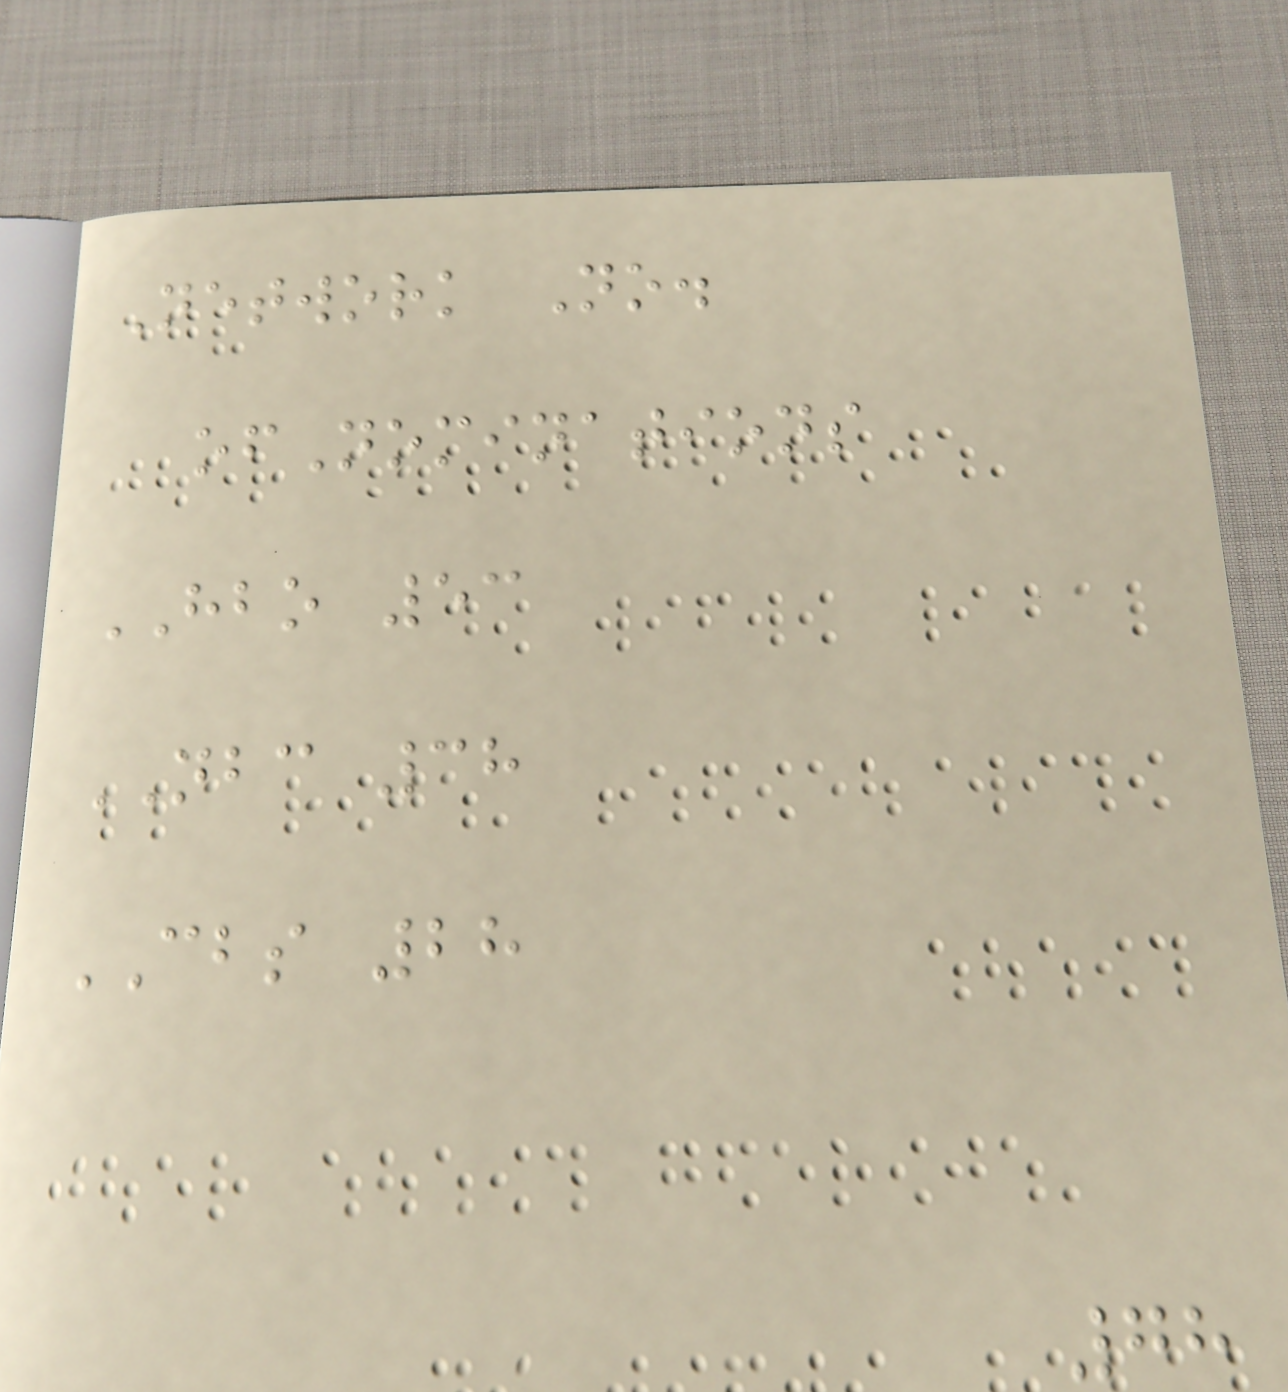Network No.
ofNominations
HBO 53
NBC 38
CBS 28
78
